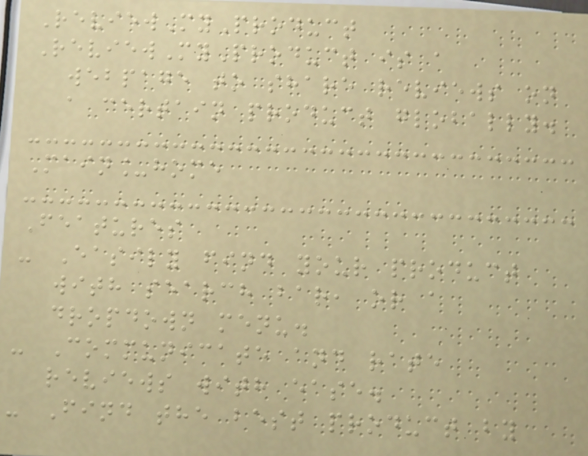ReviewMyProduct
ReviewMyProduct is a
webpage to share reviews on
a certain product globally.
Main_home
Features
- Easily find your product
with search bar, or a
dropdown menu.
- Communicate and rate
reviews with ease.
- Find the best product by
